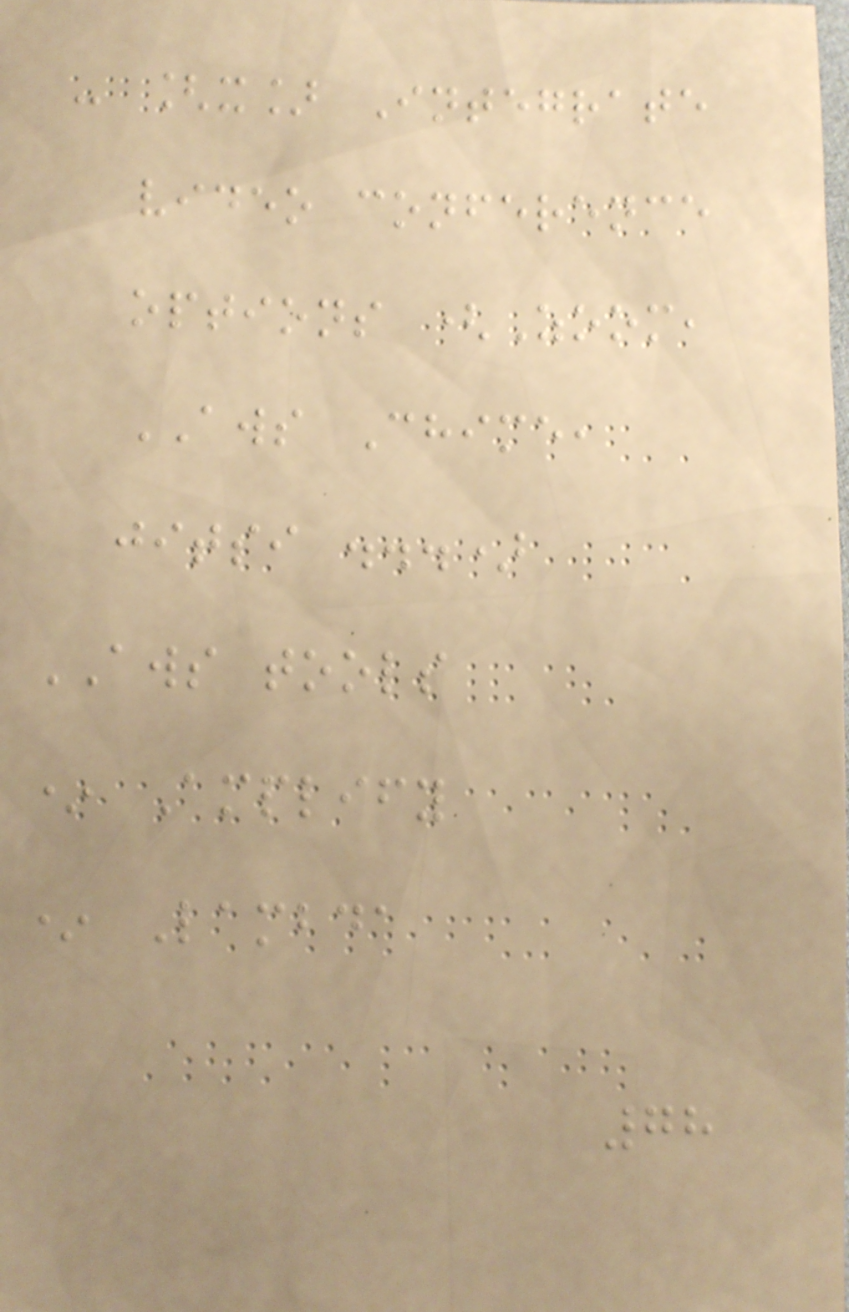- [x] Integrate
video conference
options (Zoom,
AWS Chime,
jitsi ...)
AWS tools
* Amplify
* Lambda
78
